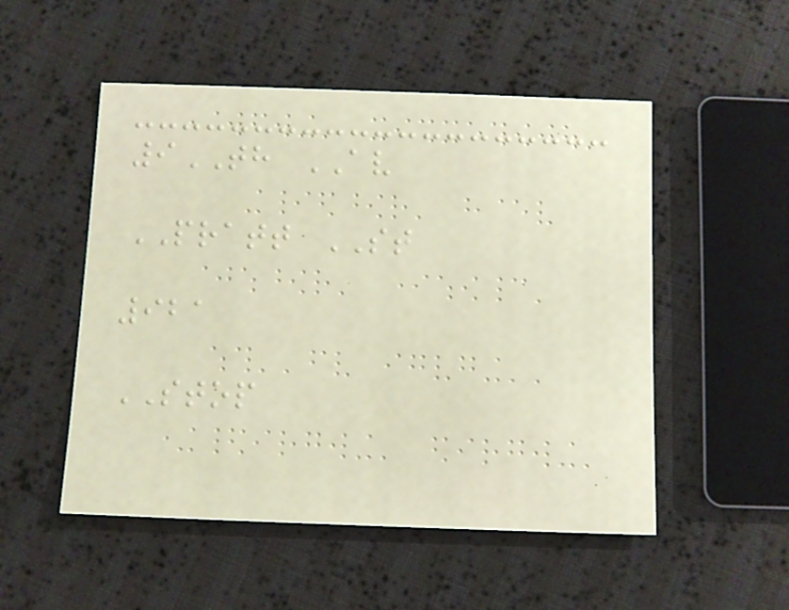9TH AV
PRATT ST
921
STOP
